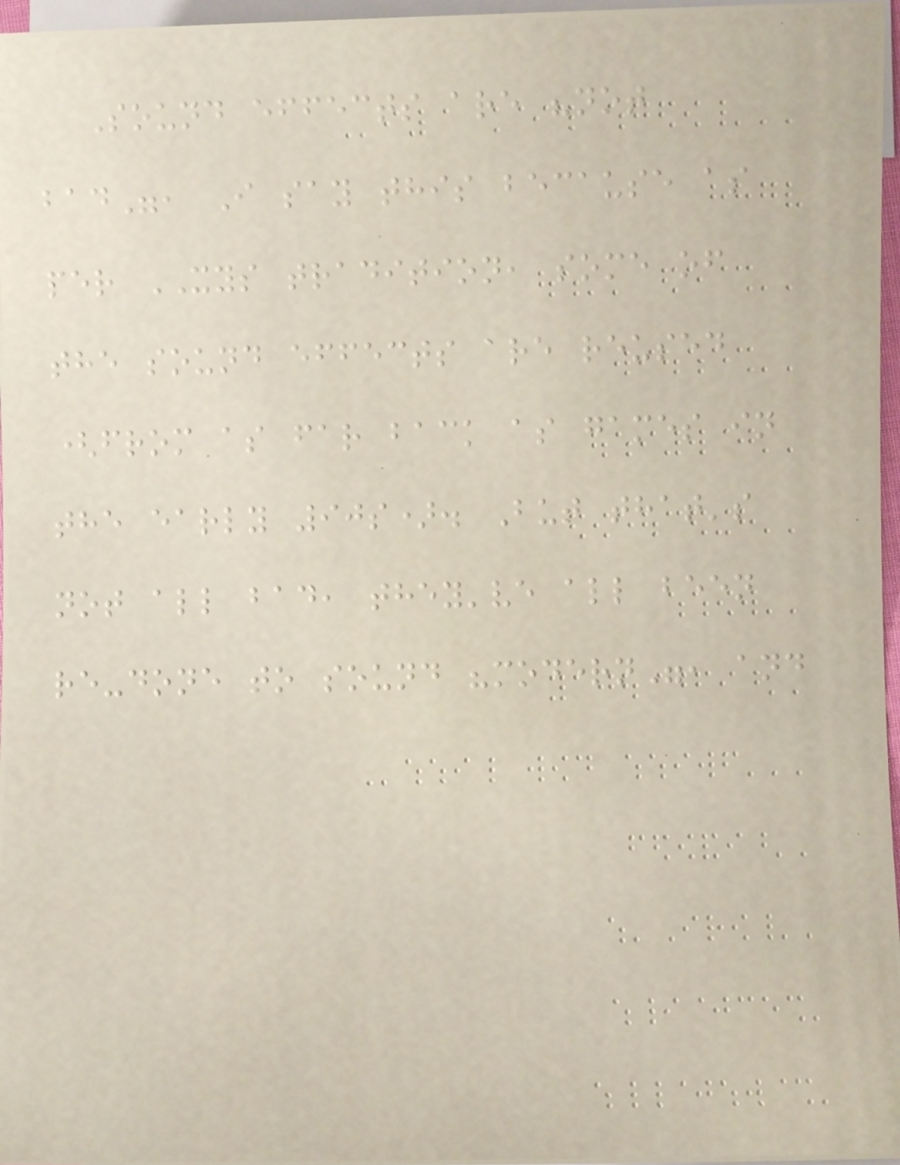Sound effects are "not
bad", I say this because as
per XYS tradition, some of
the sound effects are reused
(from as far back as games in
the early 90s). But that's
not all bad, they've all been
re-done to sound "modern", and
